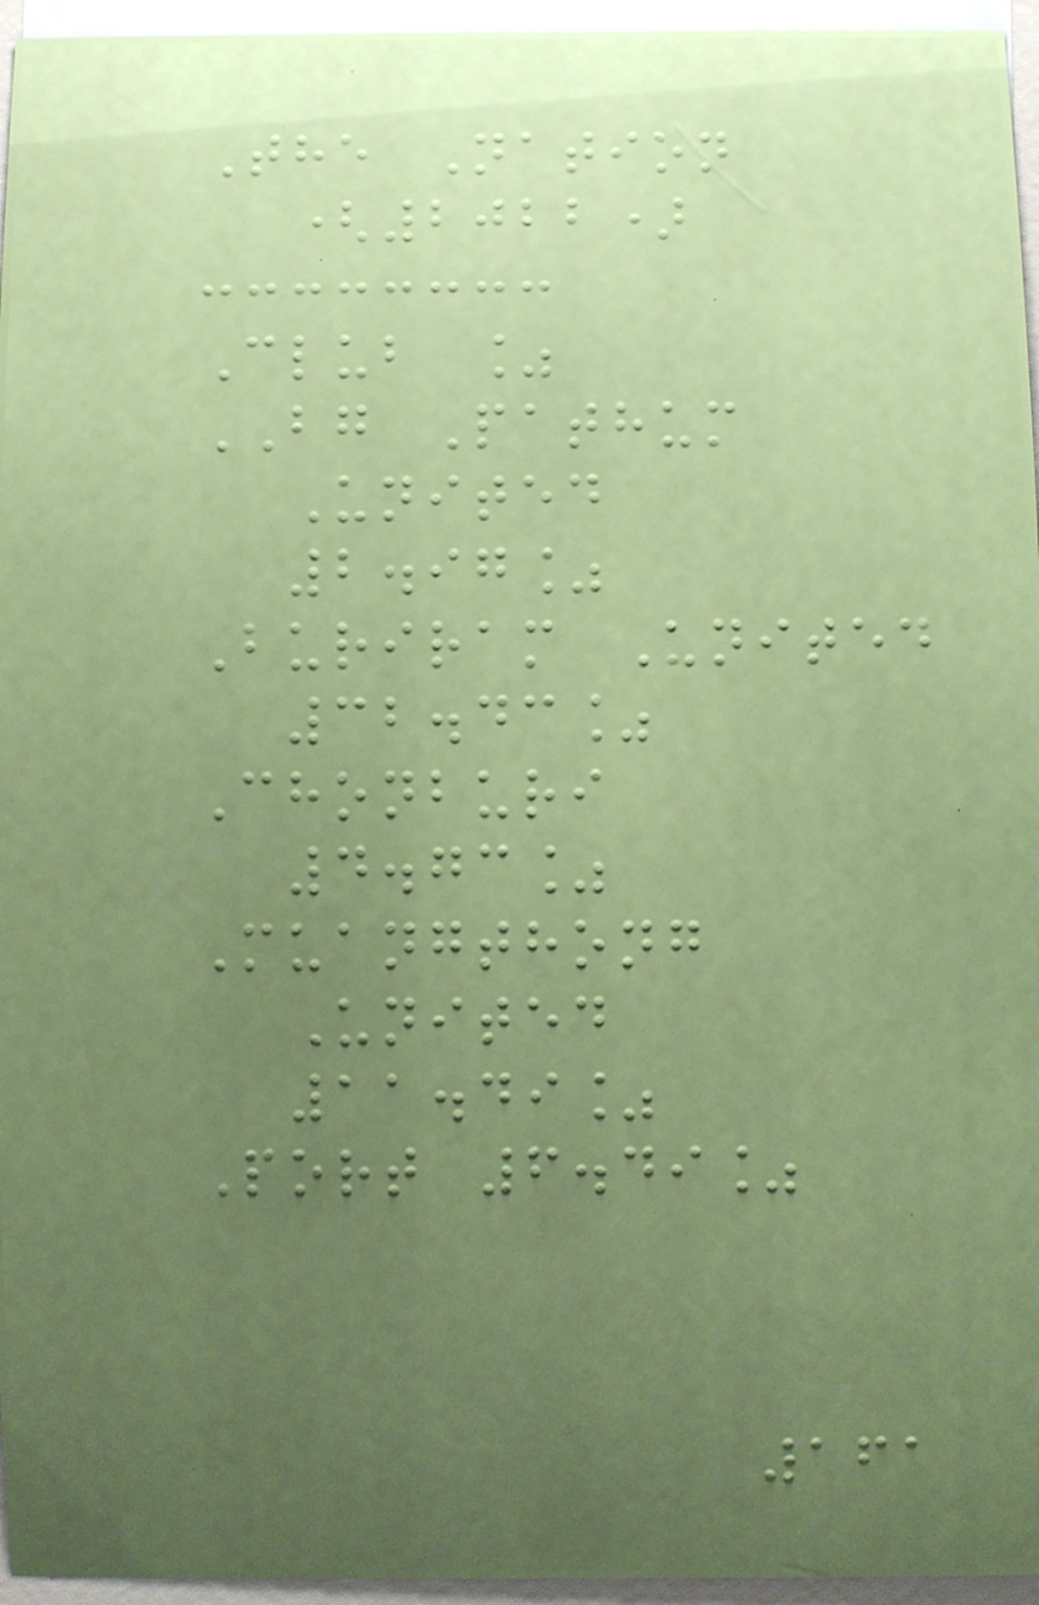The Nation
(2022)
Club %
BG Pathum
United
2.97%
Buriram United
32.43%
Chonburi
4.73%
Muangthong
United
11.49%
Port 6.49%
161
